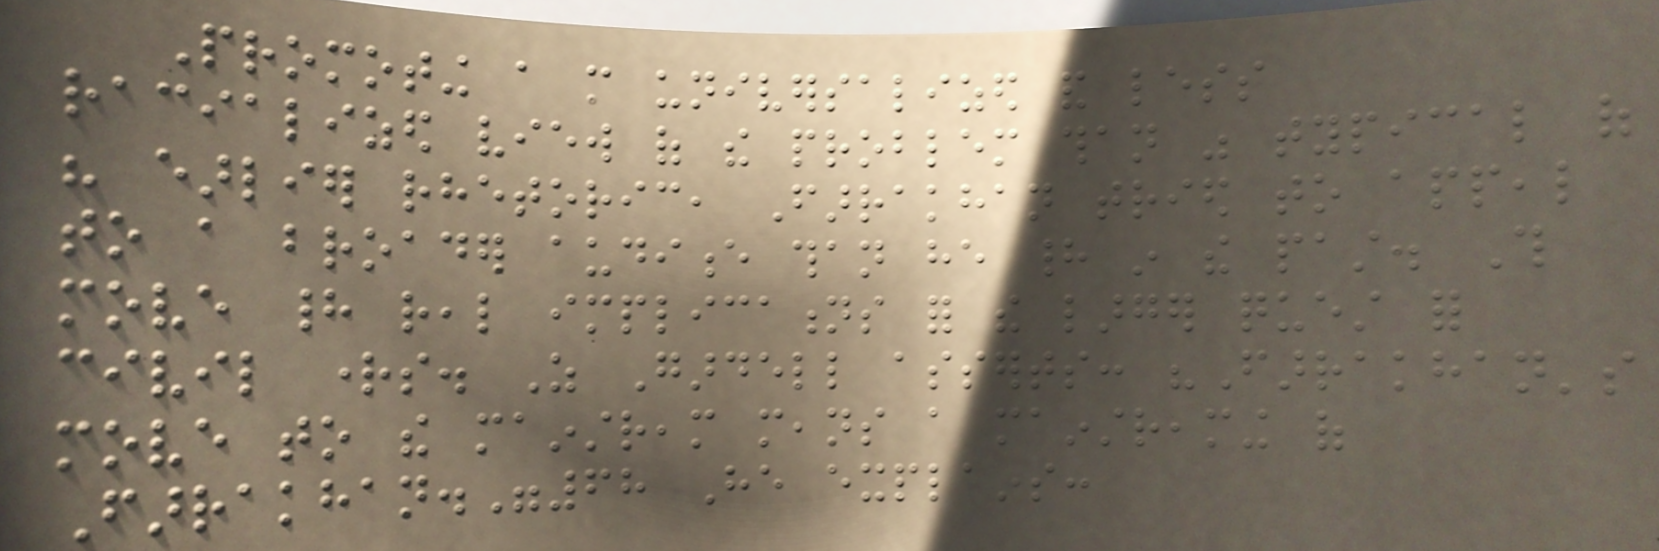Promoting a more universalized and less
racialized view of the problem than was typical of
his earlier rhetoric, Farrakhan tried to appeal
to a broader audience than he had in the past. This
move had real implications for the larger quest for
civil rights. As Gardell asserts: "Farrakhan's
move to the mainstream means a mainstreaming of
Farrakhan."68 He explains:
